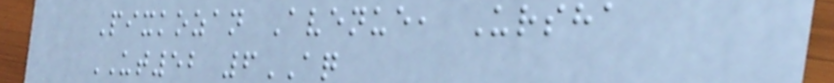Pixkozan Avenue, Ursha
UT52 6AQ
